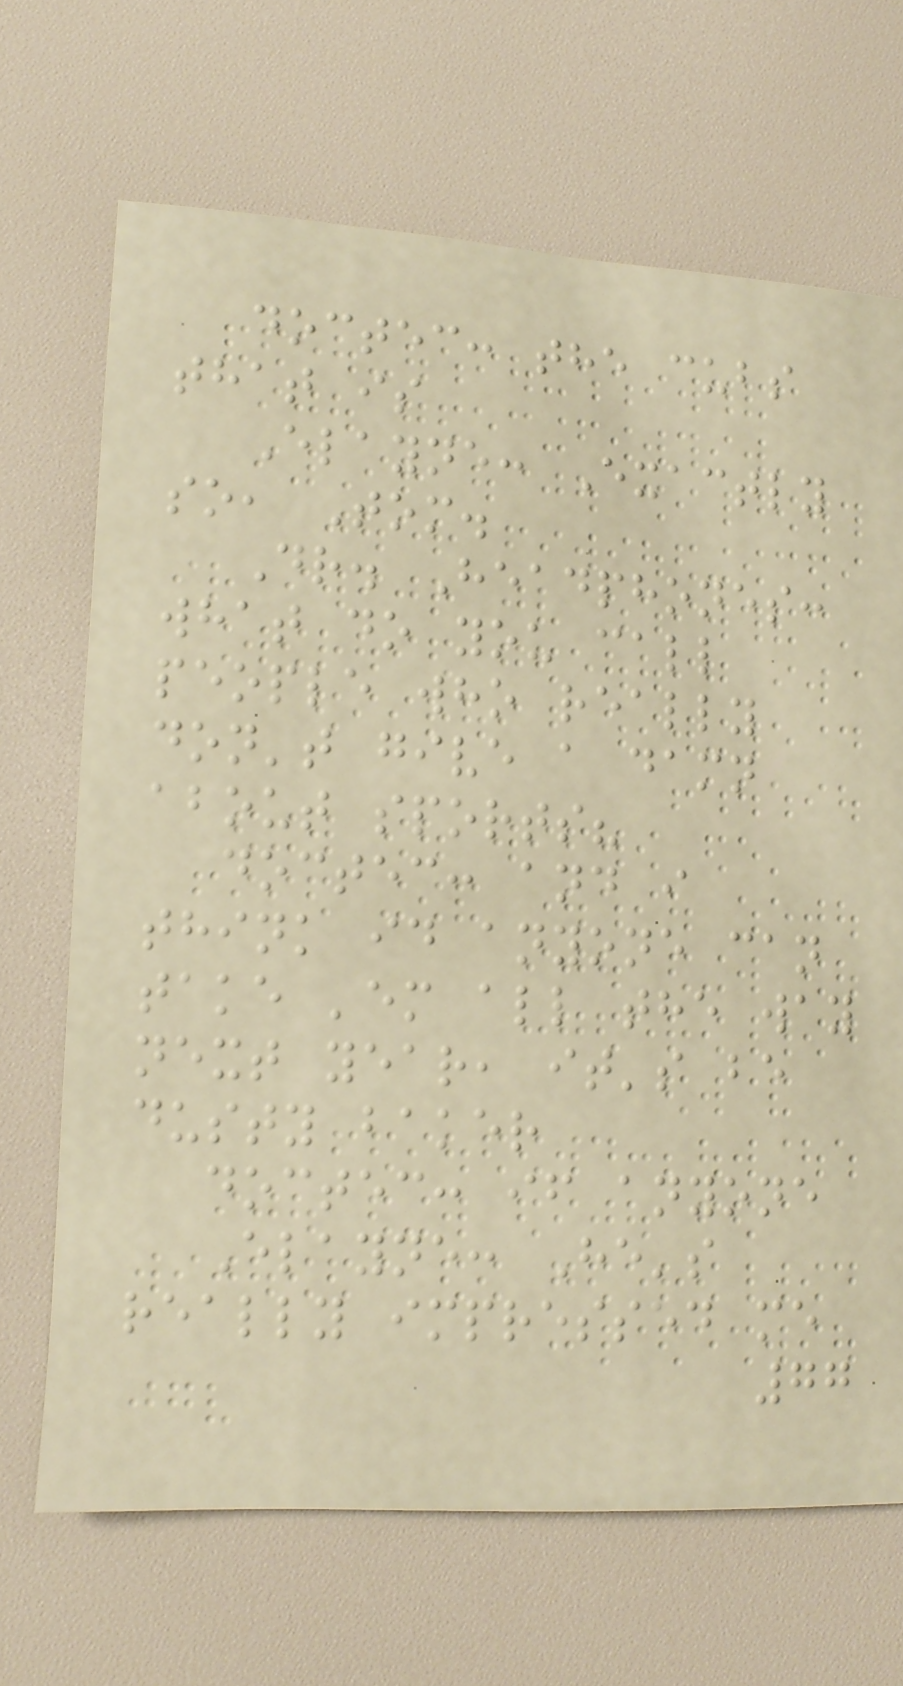doctec: the cubs
that is
Elayne: Exactly
so, Tom.
Dr. Headphones:
what do you call
people who really
don't give a damn
about sports?
doctec: and i
think id anyone can
take 'em all the way
next year, it's be
dusty baker
doctec: if anyone
Elayne: He's
really impressed me
77
